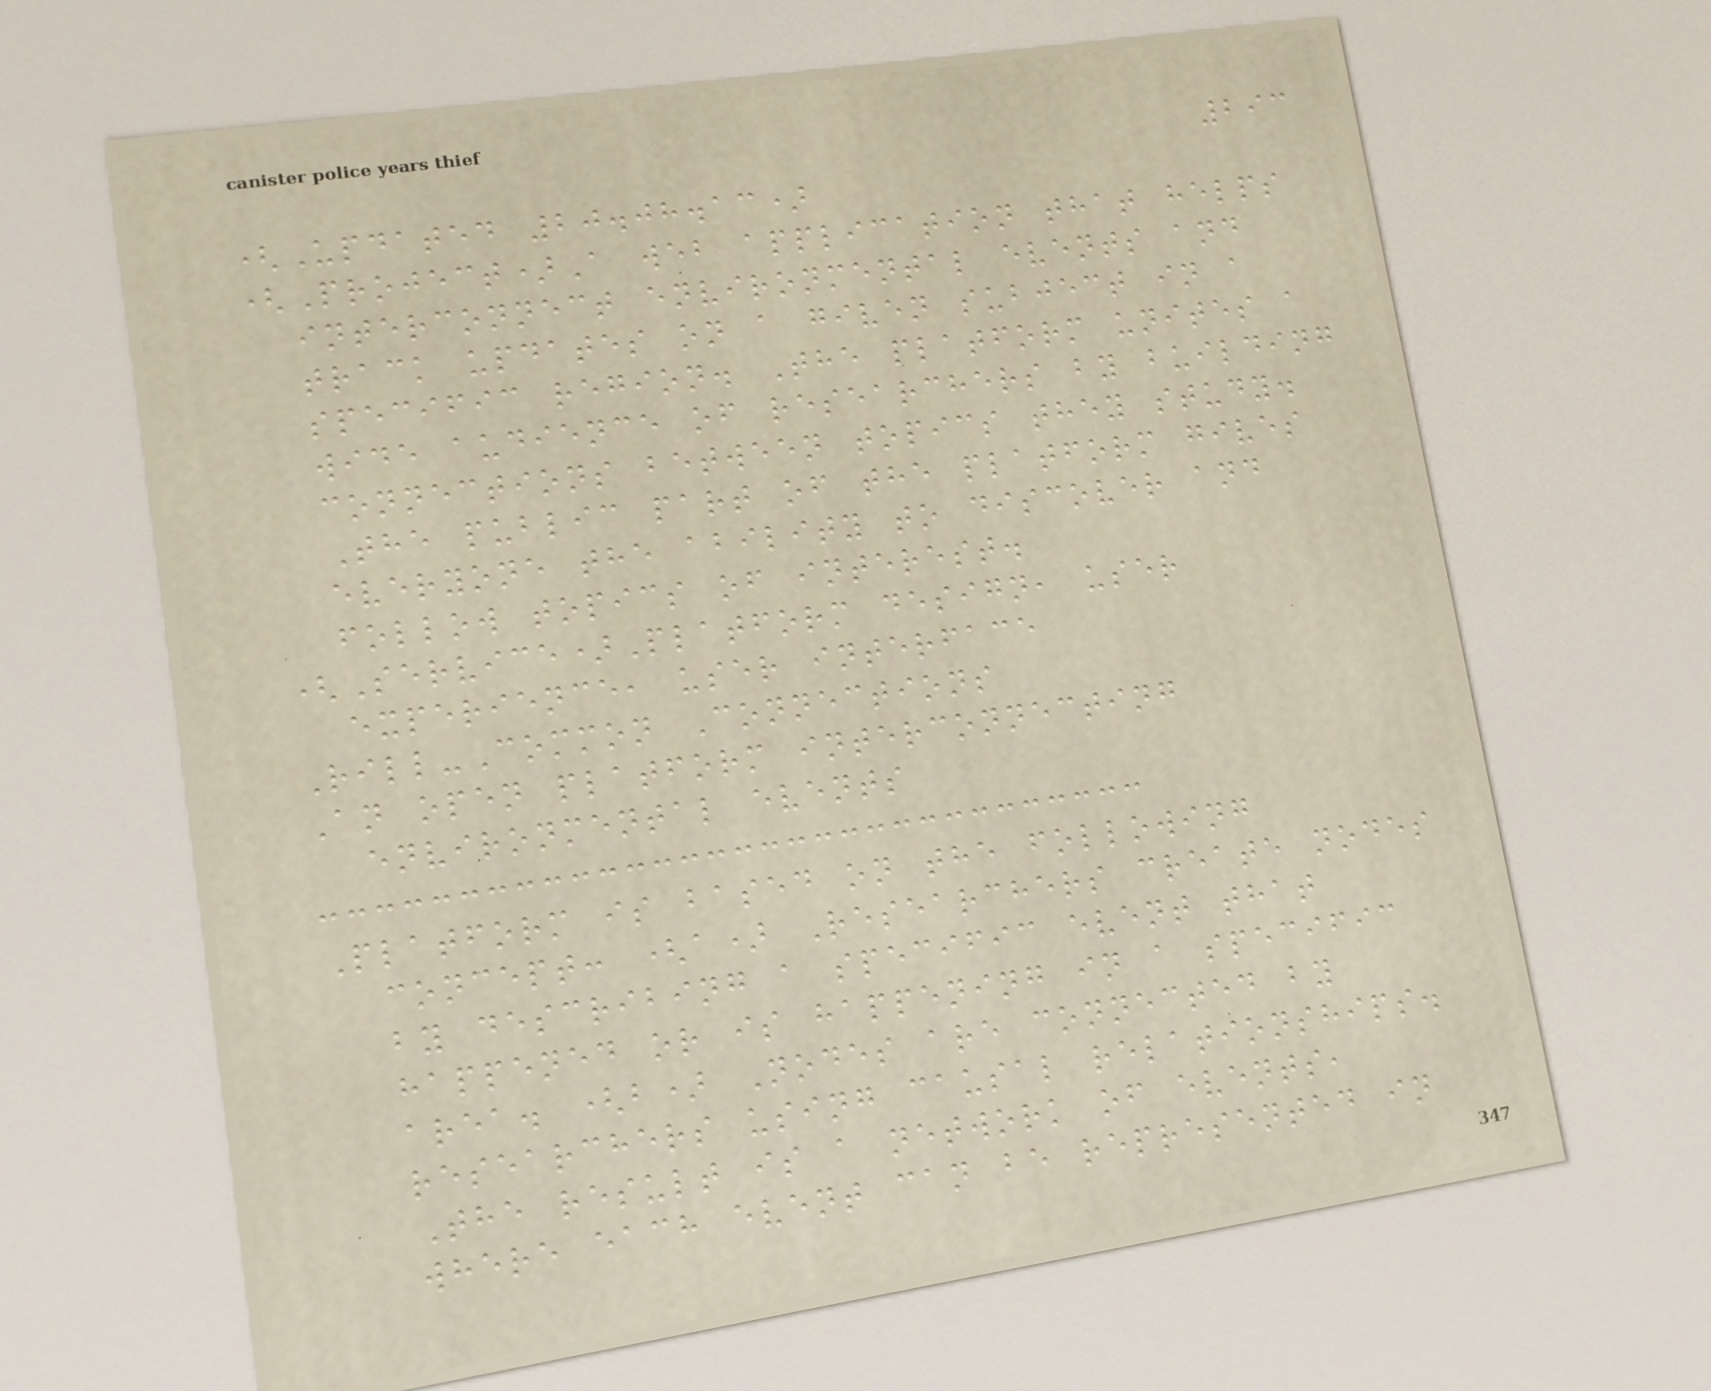293
(Updated 20.08.13)
(Project)A web application that helps
interconnect environmental events and
track updates on a given subject in a
specific region. The platform unites a
wide audience of researchers by building
connections between topics they study.
The public part of the platform gives
everyone the ability to discover and
follow topics of interest.
(Service)Platform design, user
experience, user interface
Rill-Common Connections
An open platform interconnecting
environmental events
Platform is based on the following
concept: (a) Researchers create nodes
by describing a specific event that
happened or is happening in a specific
area. (b) Nodes are connected by
researchers using causal relationships.
The result is a network of events,
where each event can be represented in
